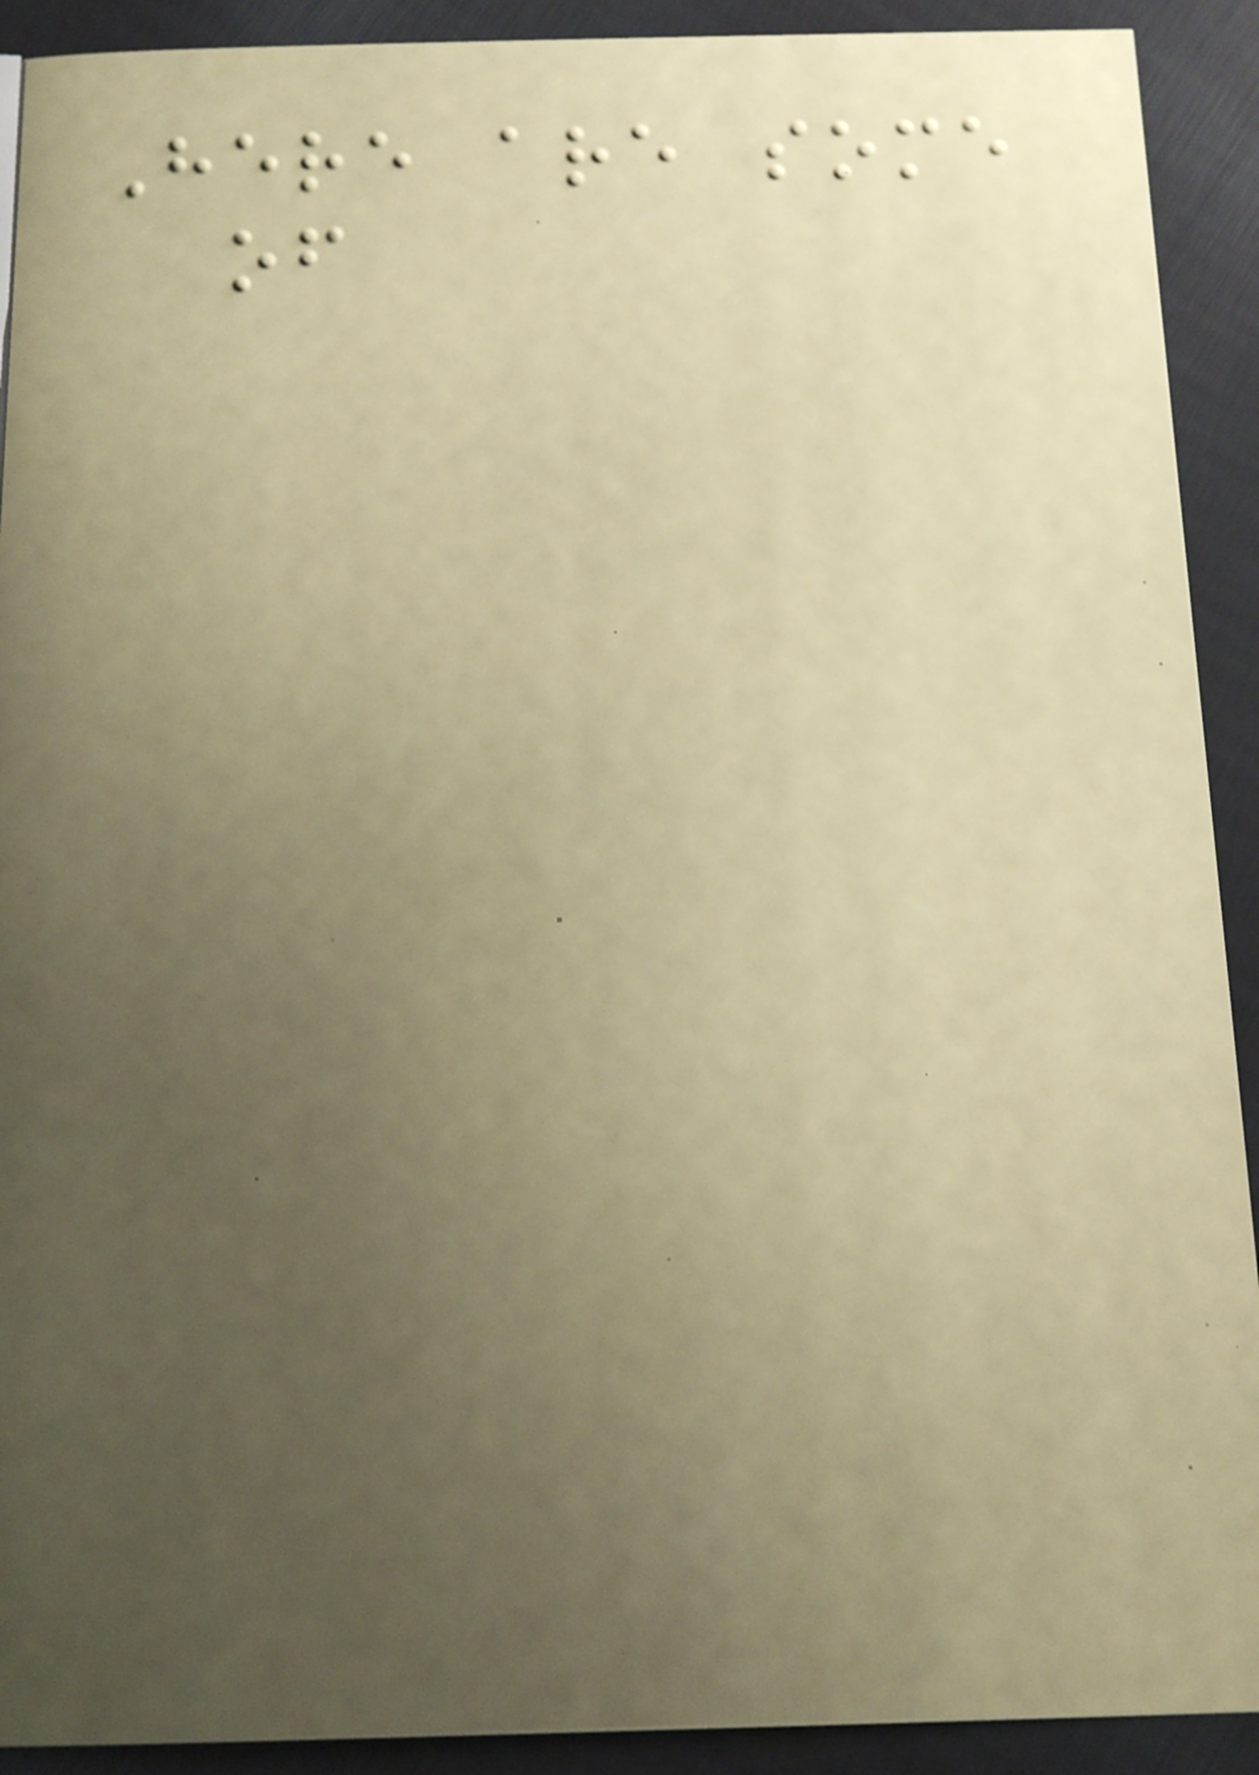Here are some
of
